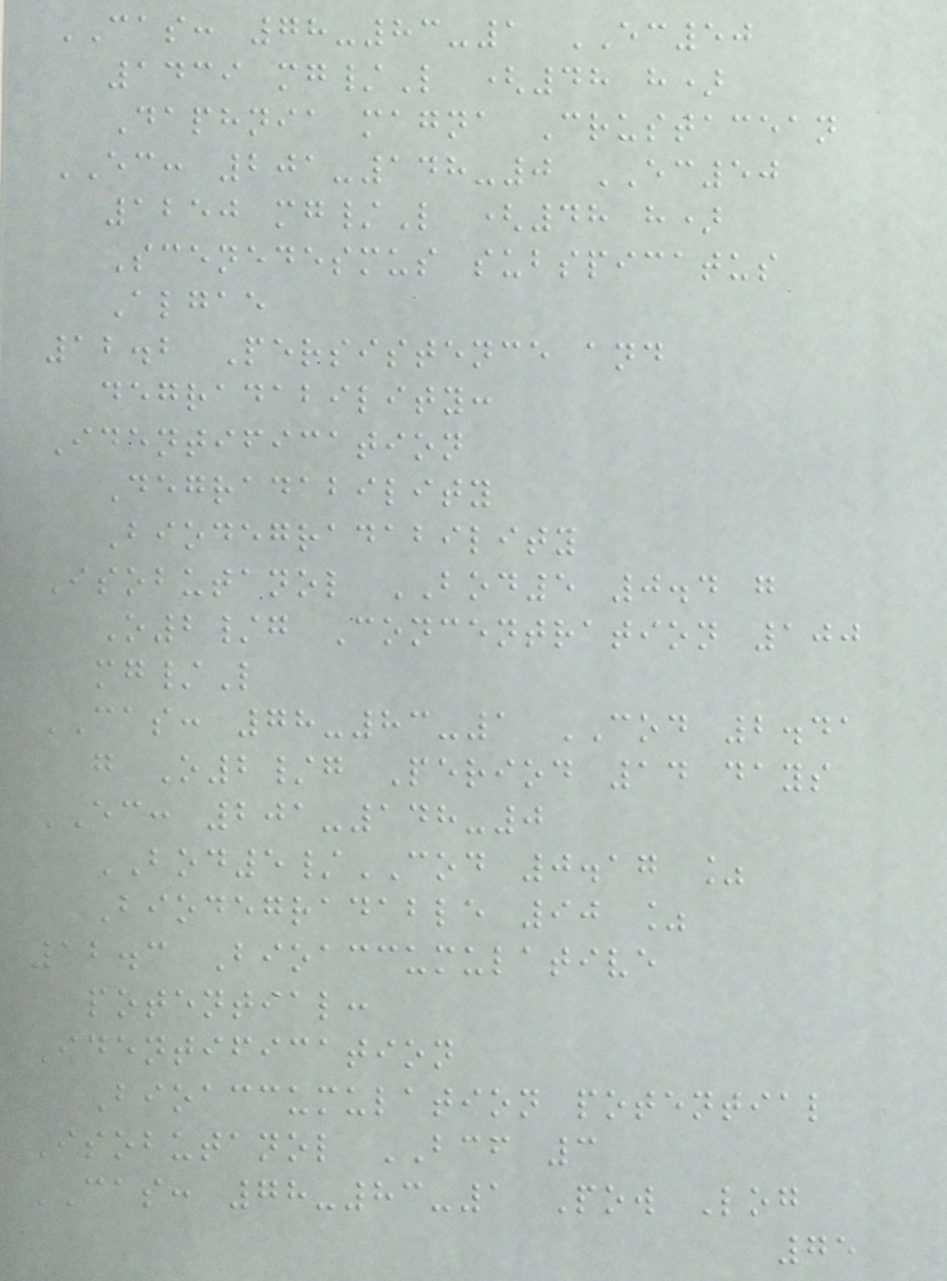CAS: 78-83-1 EC50
1439 mg/L (48 h)
Daphnia magna Crustacean
EC: 201-148-0 EC50
1250 mg/L (48 h)
Scenedesmus subspicatus
Algae
12.2 Persistence and
degradability:
Identification
Degradability
Biodegradability
Isobutanol BOD5 0.4 g
O2/g Concentration 100
mg/L
CAS: 78-83-1 COD 2.41
g O2/g Period 14 days
EC: 201-148-0
BOD5/COD 0.17 %
Biodegradable 90 %
12.3 Bioaccumulative
potential:
Identification
Bioaccumulation potential
Isobutanol BCF 3
CAS: 78-83-1 Pow Log
75
